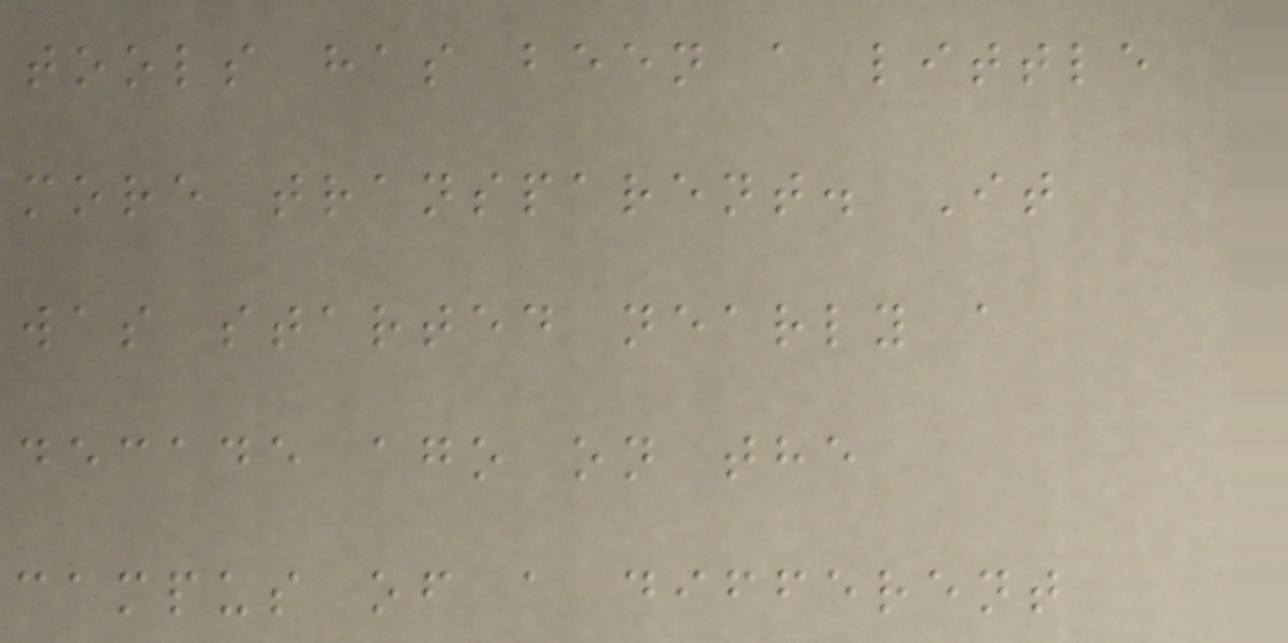tools has been a little
more transparent. It
was started nearly a
decade ago on the
campus of a different
